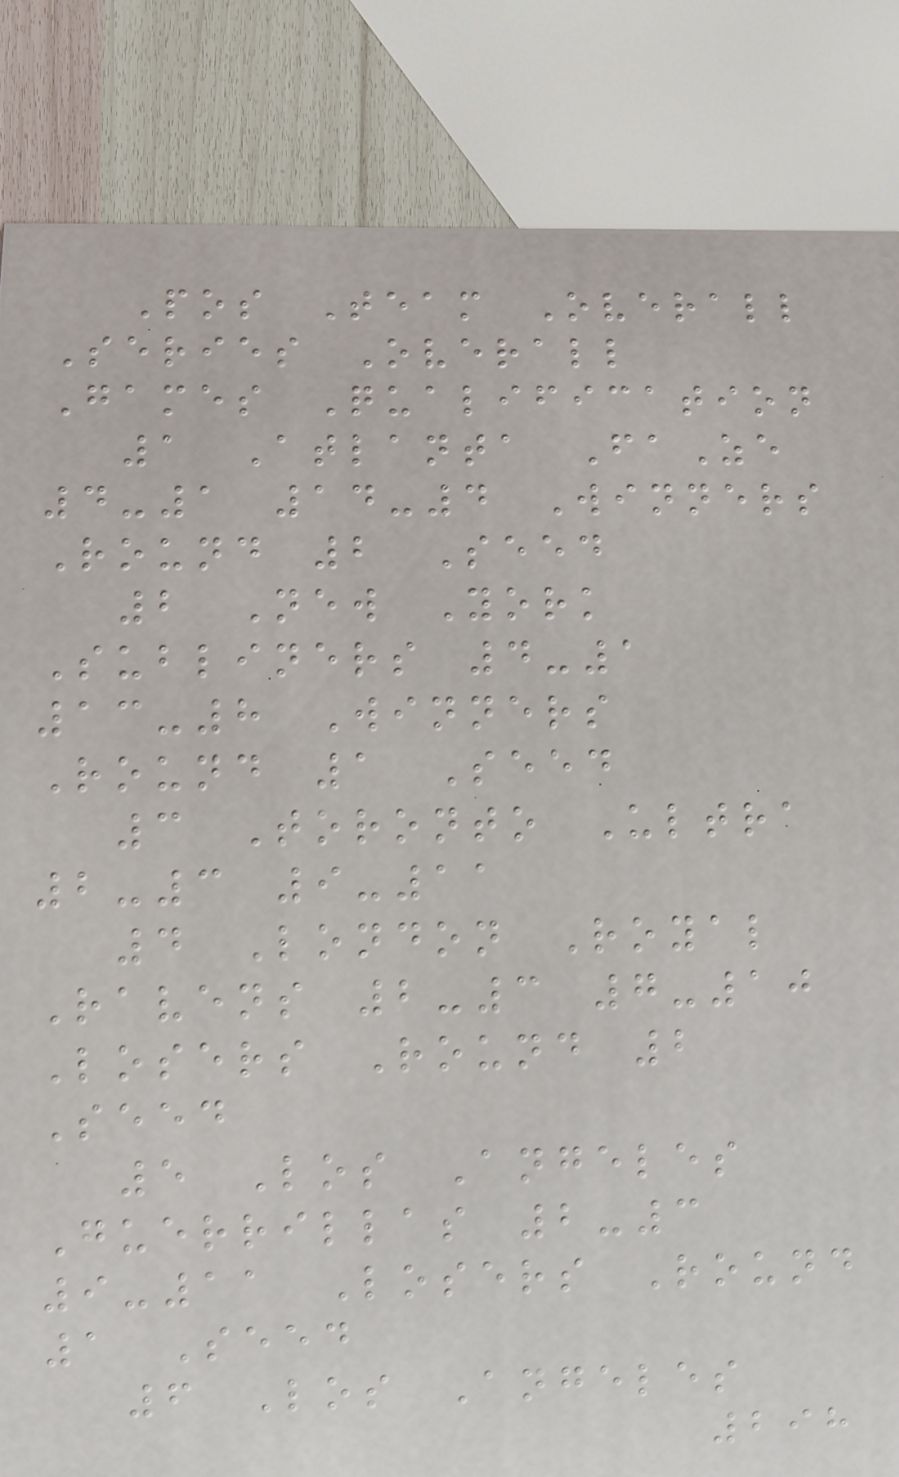Pos Team Overall
Series Overall
Games Qualification
1 Atlanta FaZe
4-1 14-4 Winners
Round 2 Seed
2 New York
Subliners 4-1
13-8 Winners
Round 1 Seed
3 Toronto Ultra
2-3 9-11
4 London Royal
Ravens 2-3 7-10
Losers Round 2
Seed
5 Los Angeles
Guerrillas 2-3
9-11 Losers Round
1 Seed
6 Los Angeles
298
